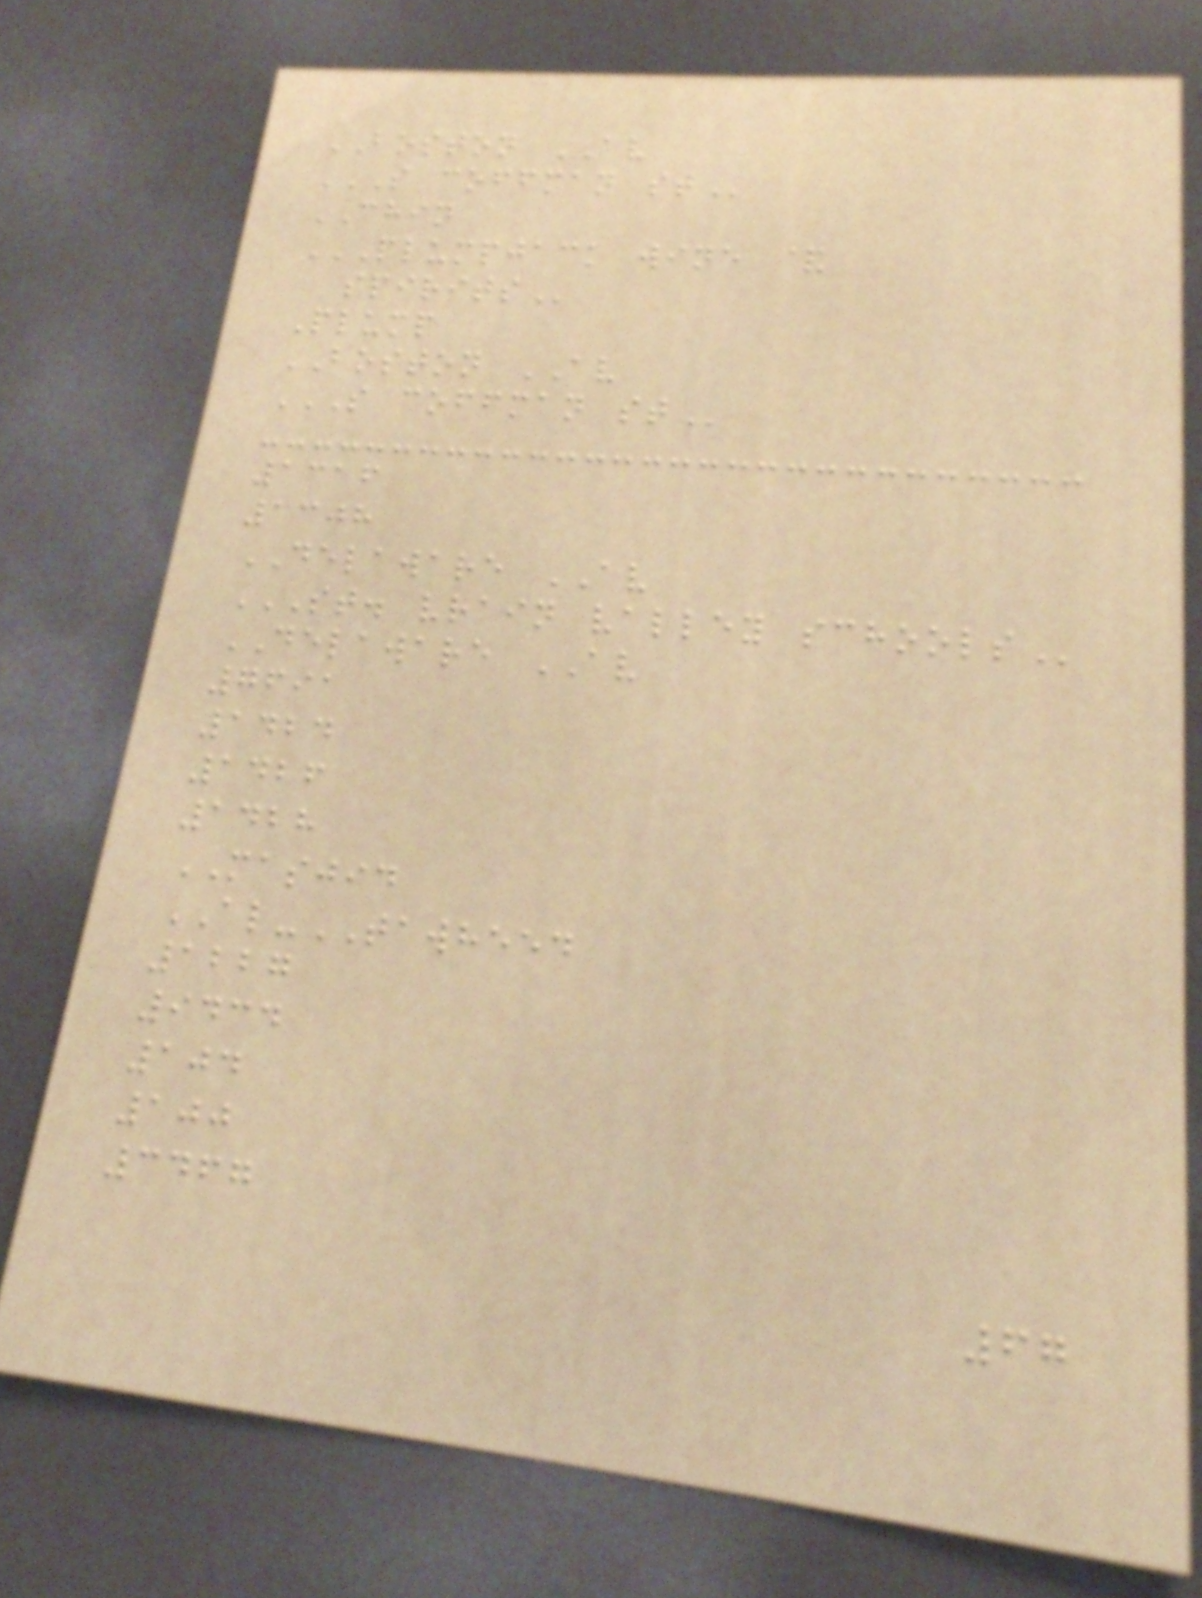BOSTON AV
S COFFMAN ST
CHIN
PLUMPJACK WINE &
SPIRITS
Plump
BOSTON AV
S COFFMAN ST
1316
1308
DELAWARE AV
ST. VRAIN VALLEY SCHOOLS
DELAWARE AV
7691
1424
1426
1428
MASJID
AL-TAWHEED
1227
9434
104
100
3467
67
